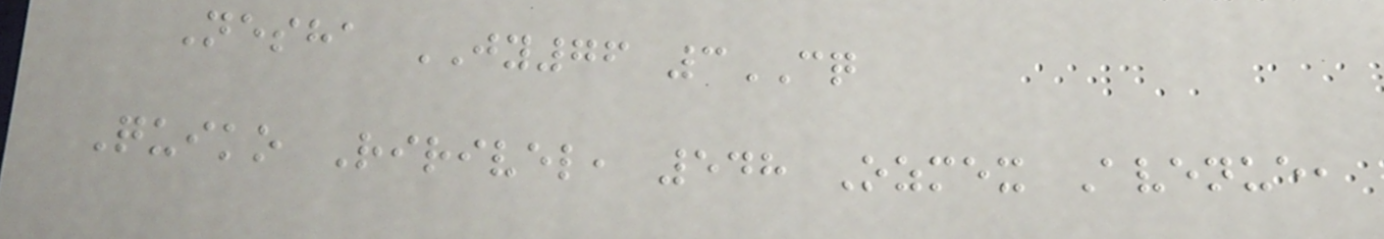Nesha JY76 3CQ
Quiko Ririvel, 548 Ozmex Avenue,
